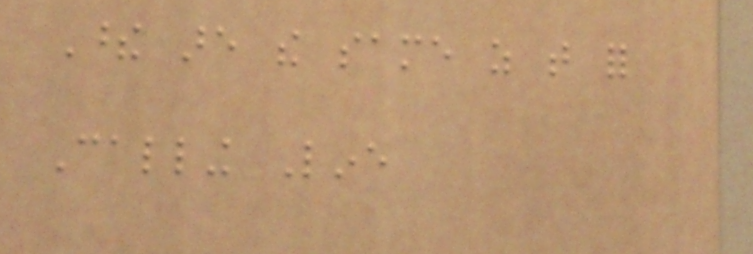These are the same as that for
Calling Line
